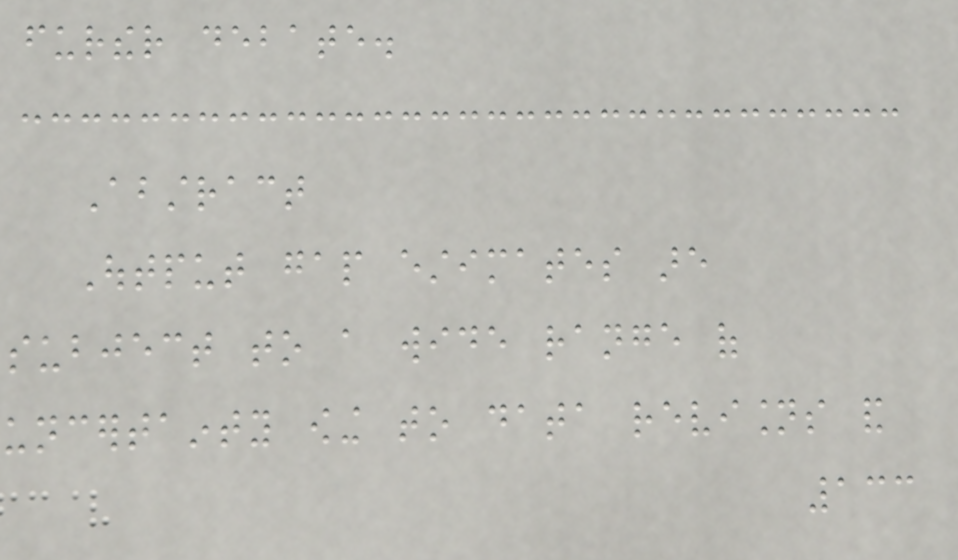further debate.
Abstract
Output gap estimates are
subject to a wide range of
uncertainty owing to data revisions and
133
